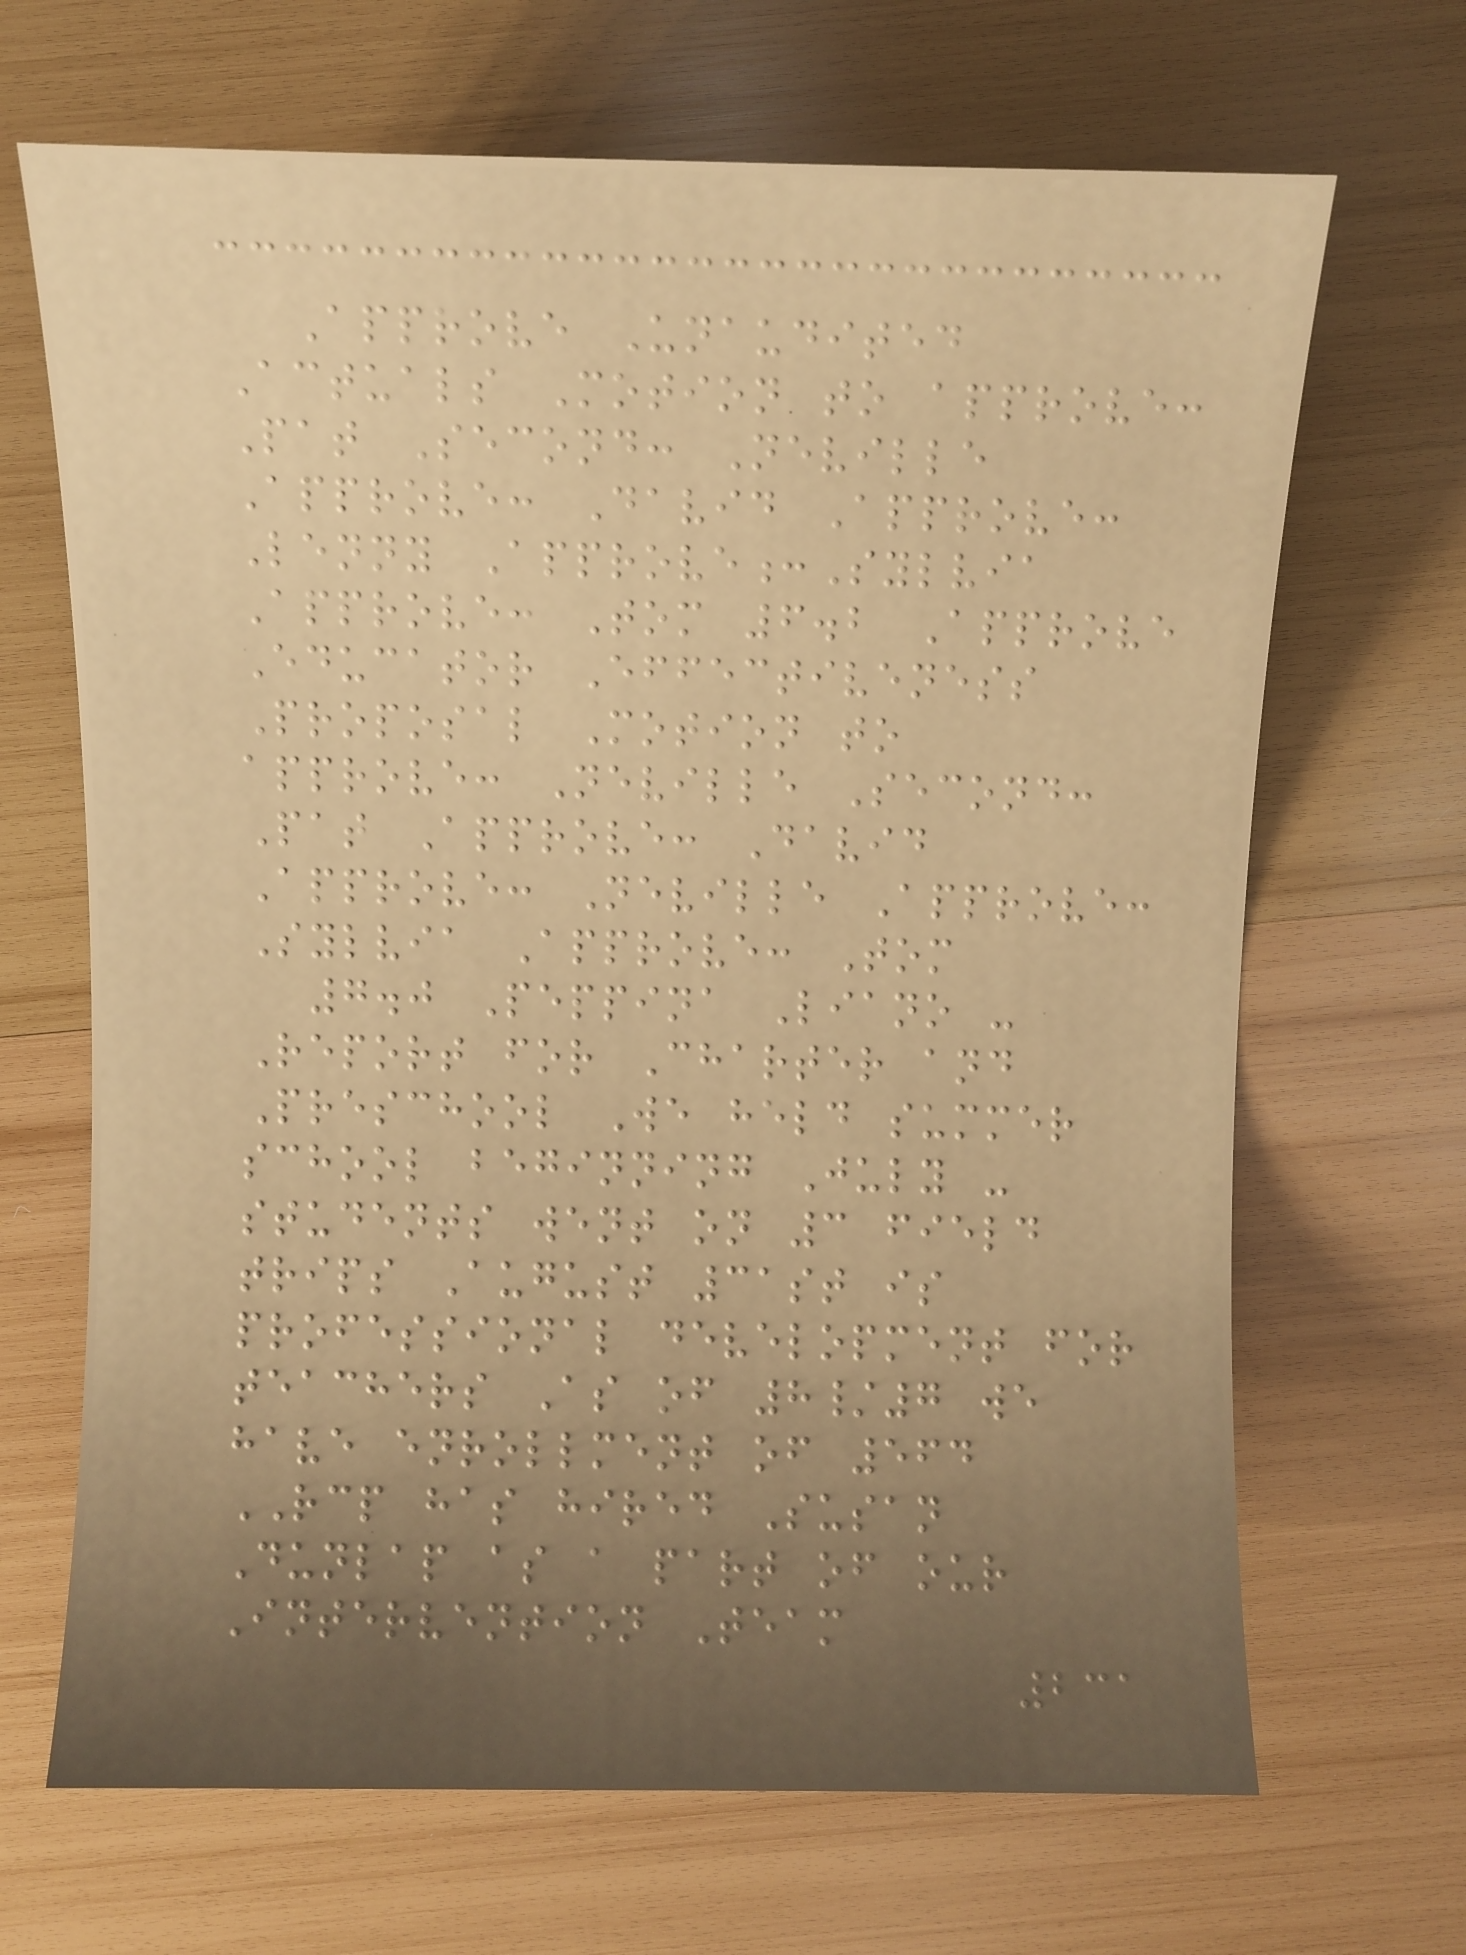Approve Unaudited
Actuals Motion to approve:
Pat Second: Neville
Approve: David Approve:
Lenny Approve:Sylvia
Approve: Tom 6.2 Approve
Educator Effectiveness
Proposal Motion to
approve: Neville Second:
Pat Approve: David
Approve: Neville Approve:
Sylvia Approve: Tom
7.0 Peppina Liano -
Report for Charter and
Preschool We held summer
school beginning July -
students went on 3 field
trips August 31st is
professional development for
teachers As of 8/7 we
have enrollment of 564
RCP has hired Susan
Dunlap as a part of our
Intervention Team
231
